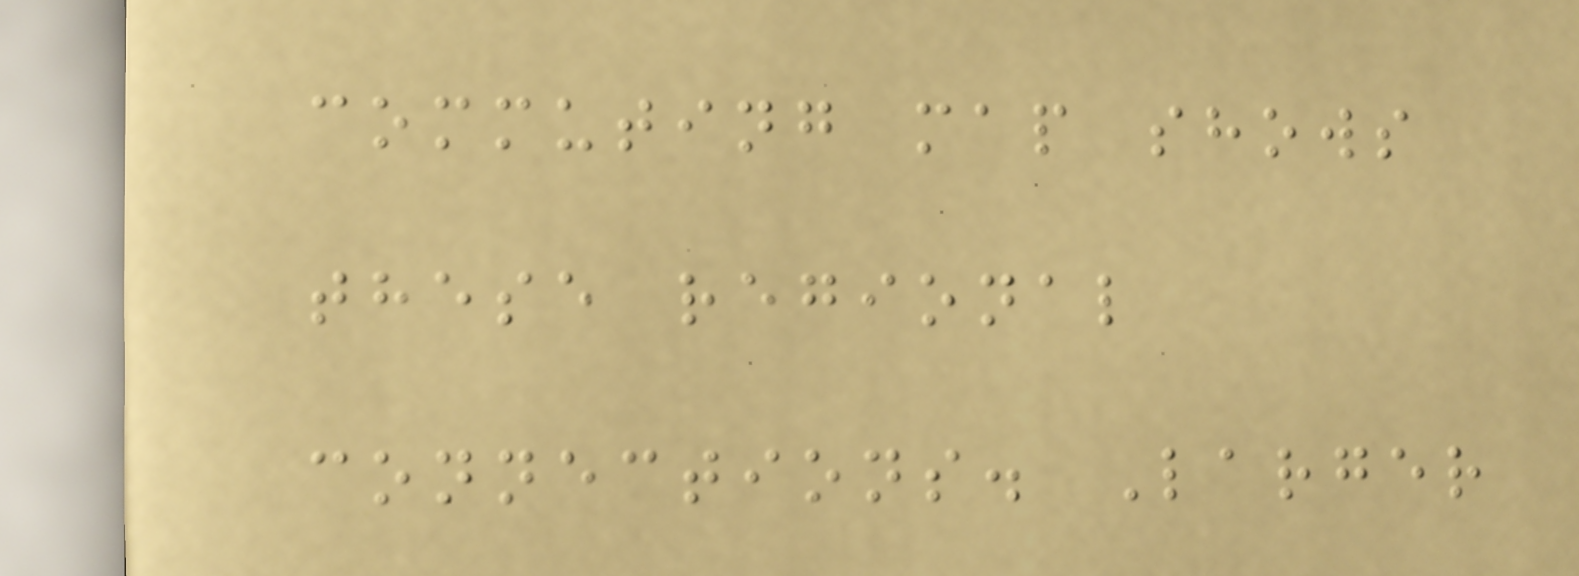commuting map shows
these regional
connections. Larger
